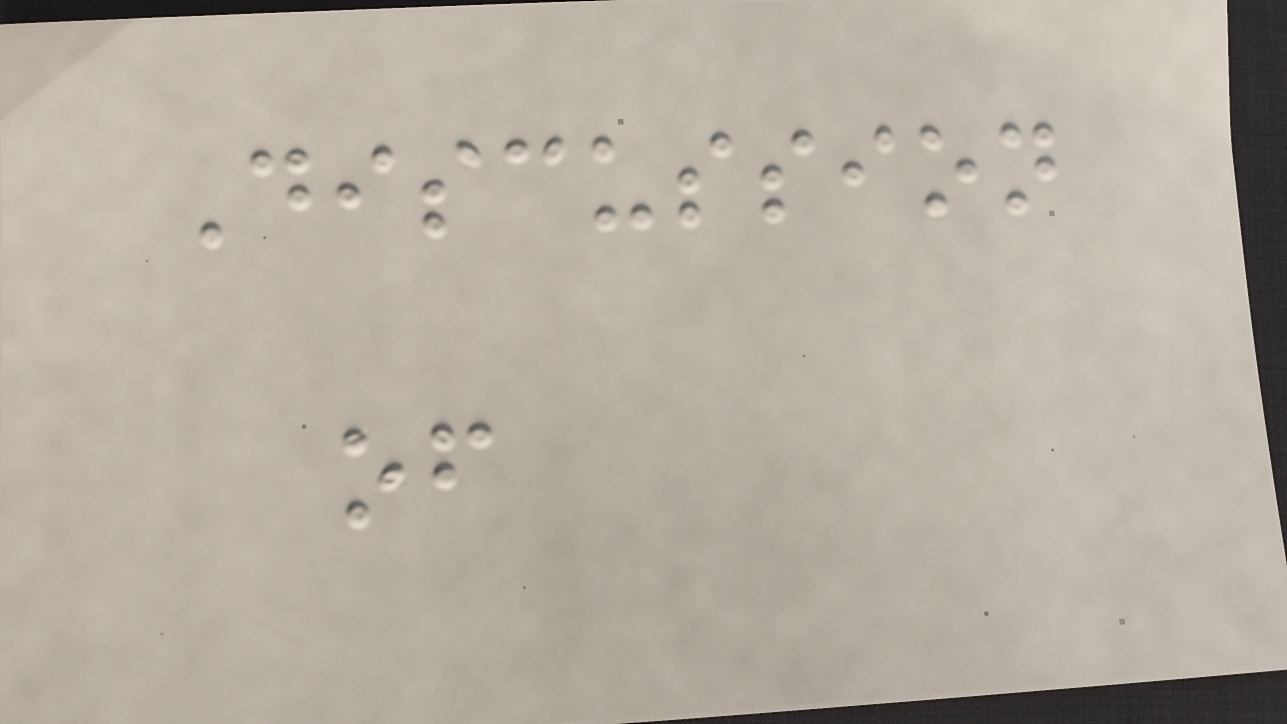Discussion
of
